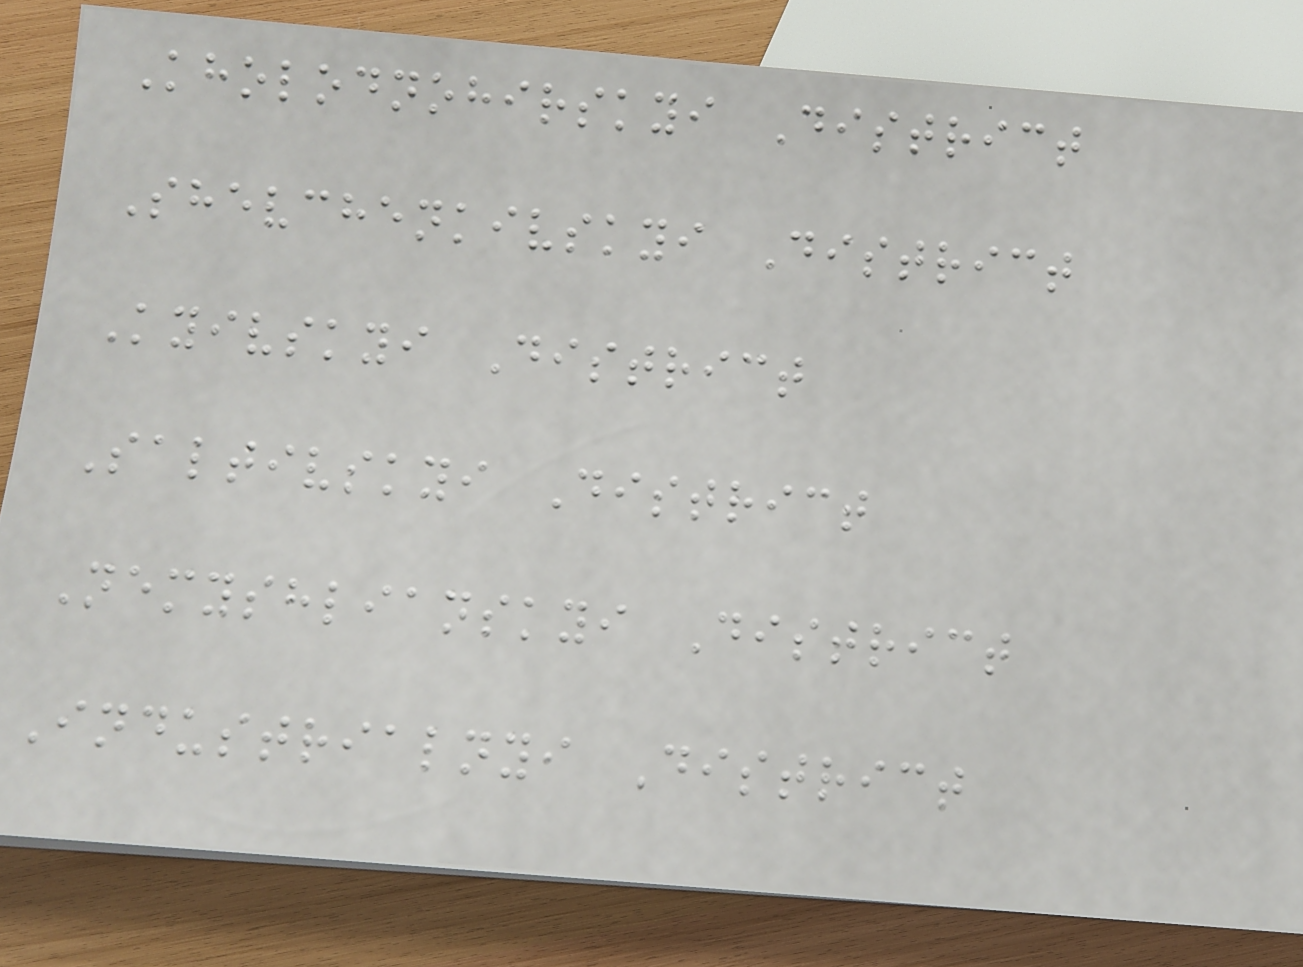Kholodnohirskyi District
Shevchenkivskyi District
Kyivskyi District
Saltivskyi District
Nemyshlianskyi District
Industrialnyi District
